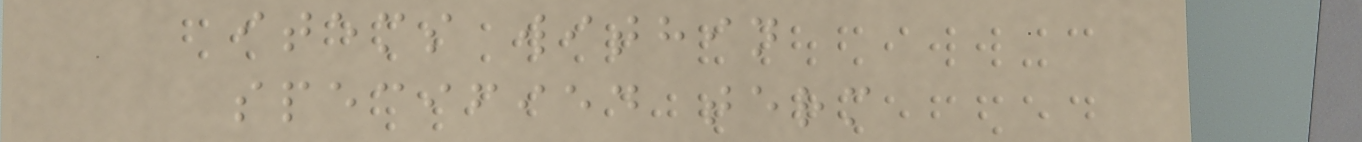items within
specified term
